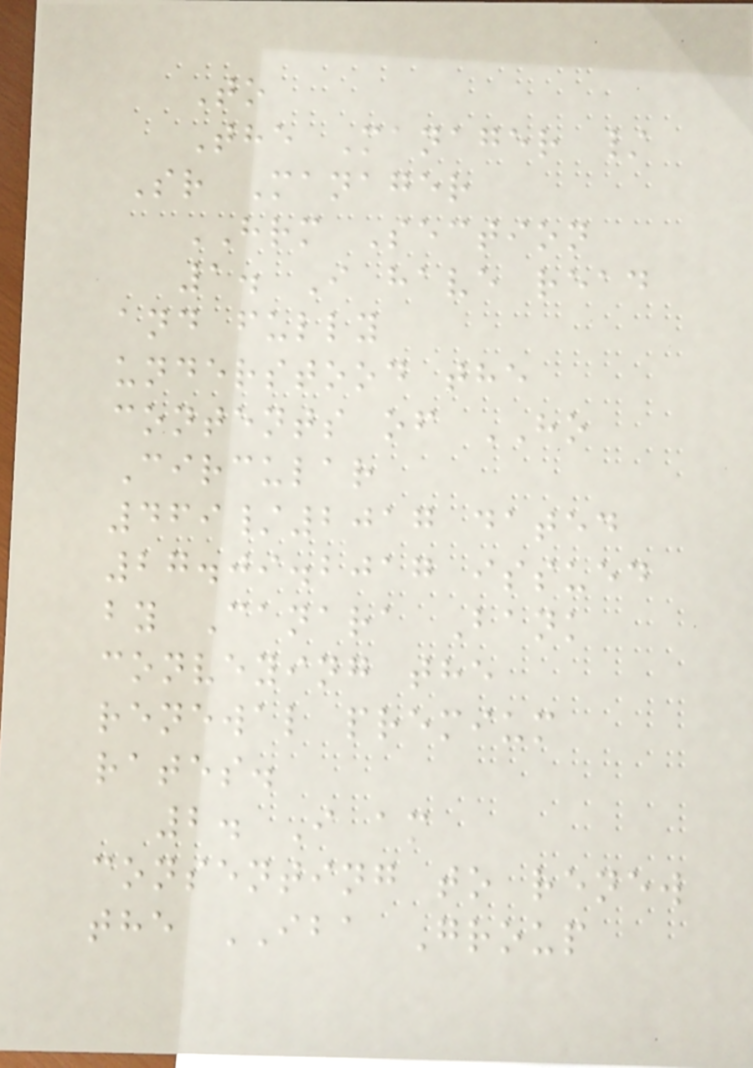To
The Manager /
Sr Manager
HRM Section
1. I have read
and fully
understood the
contents of HO
Circular
469/2017 dated
27.09.2017 issued
by Canara Bank
conveying the
renewal premium
rates.
2. I am
consenting to renew
the IBA Group
